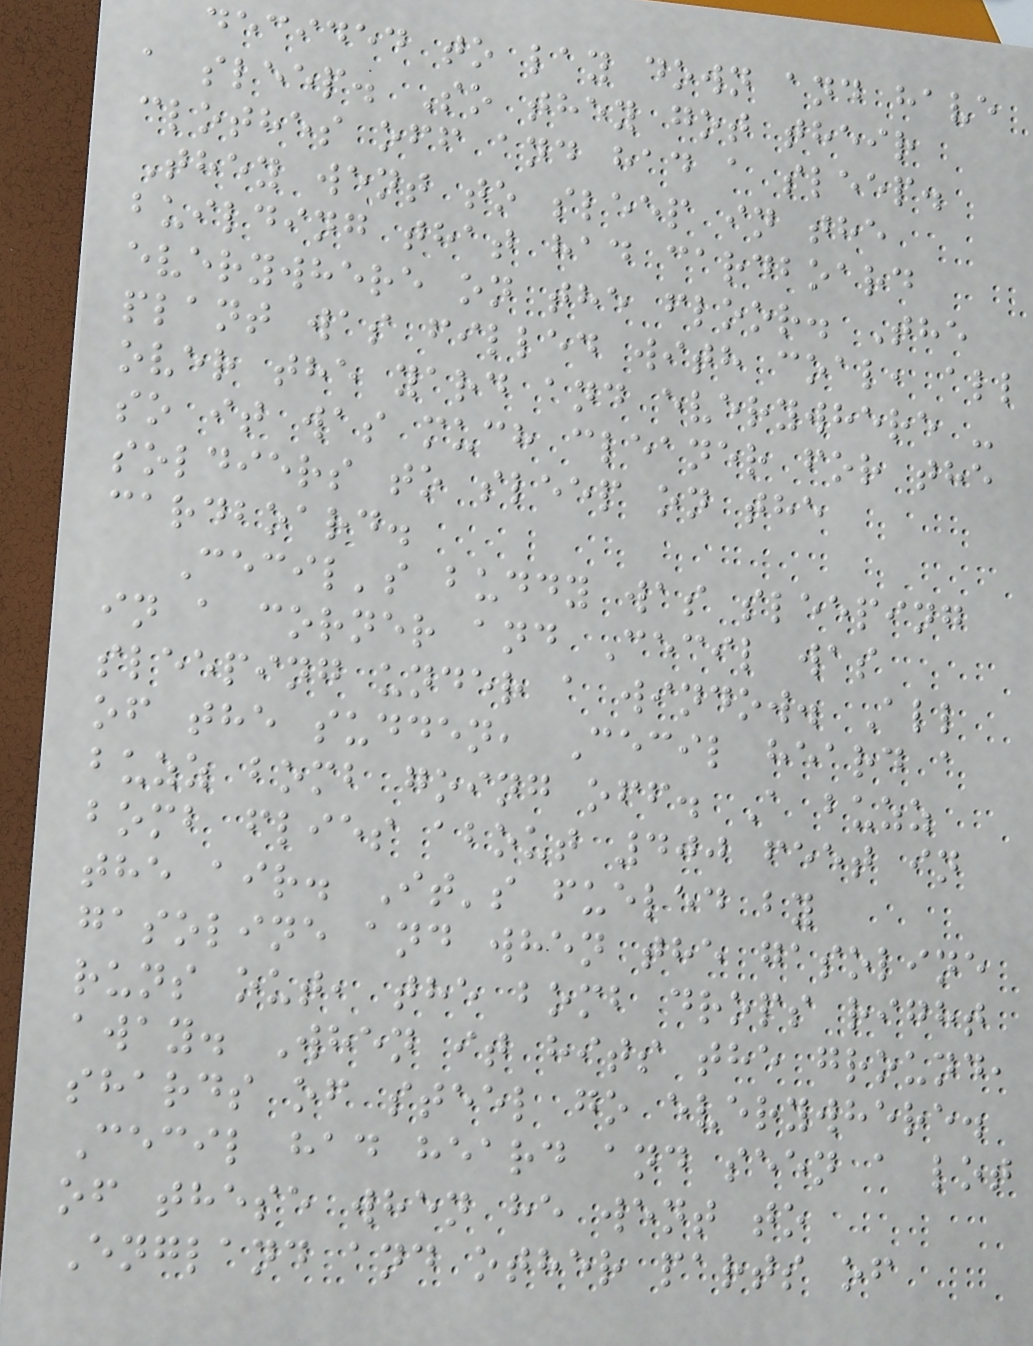decided to lay down and have
a sleep. So they got their
clothes off and had a sleep.
They went to sleep in the
building that had cardboard
everywhere on the floor. The
plant was filled with coal, all
over the yard and everywhere -
so it was much cleaner for the
soldiers to sleep on the
cardboard.
Cecil's buddy was sleeping
in a corner and Cecil was
sleeping under a window. All
of the sudden, Cecil heard a
buzz bomb going off. A buzz
bomb flies about 400 feet in
the air. It's fueled by
gasoline and when the gasoline
runs out, the bomb drops right
away. When it hits the ground,
shards of steel go everywhere.
Cecil had heard and seen a lot
of these when he went to
England and other parts of
